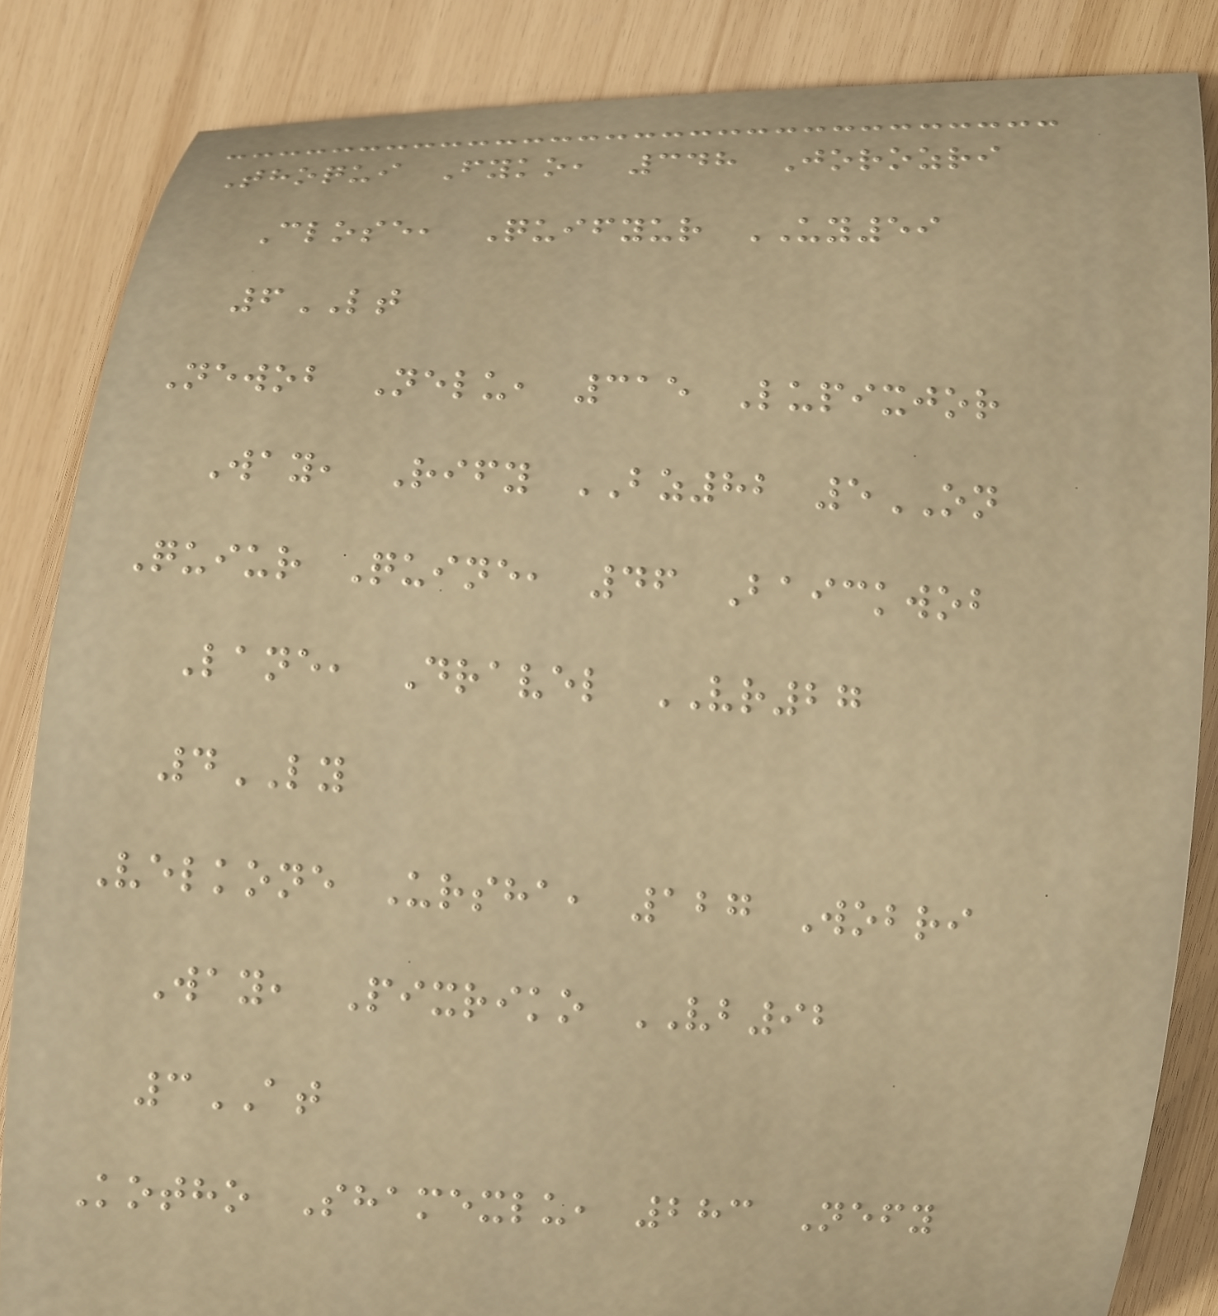Thoqui Fyko, 348 Jorozri
Close, Quifyur UY59
6LT
Newob Nelu, 315 Lupixjor
Way, Rify BZ82 5ON
Quiur Quine, 46 Baickwob
Lane, Dravel VR27
4LY
Velkone Ursha, 127 Wobri
Way, Pixriko VB92
3AT
Kotho Shamexlu, 283 Nefy
